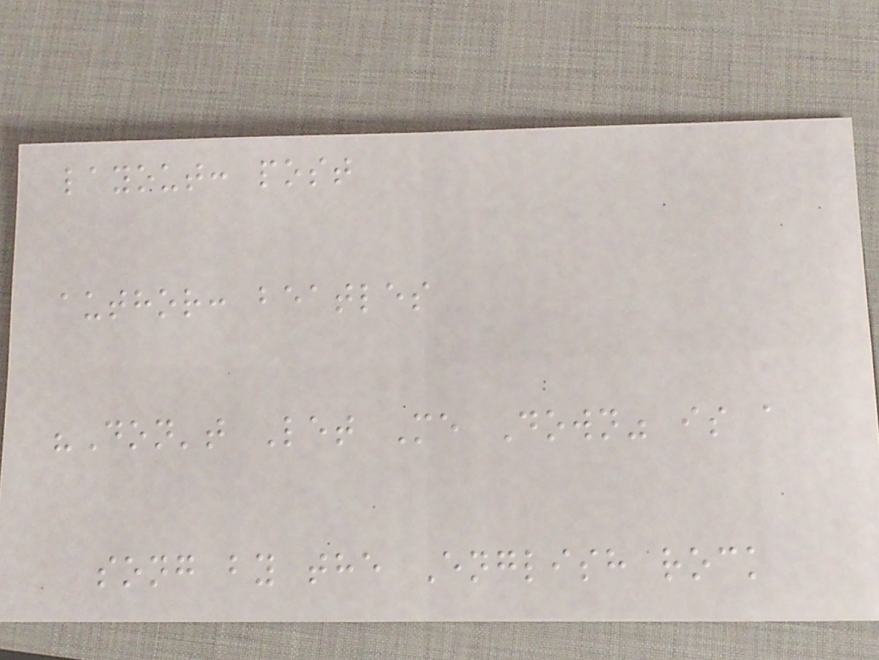layout: post
author: beatles
"Don't Let Me Down" is a
song by the English rock
